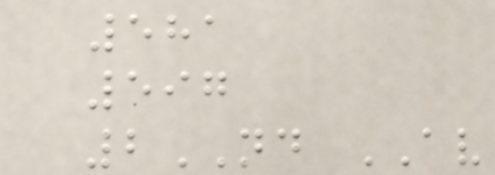581
597
2ND AV
